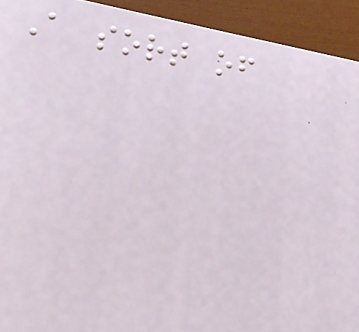A sort of
